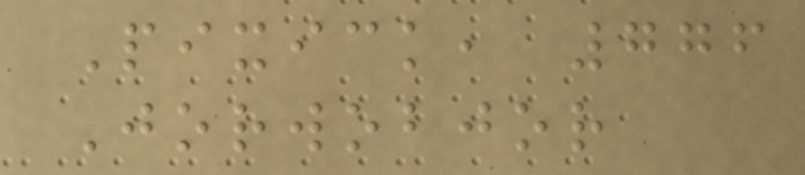Pixick, 776
Jorwobjor
